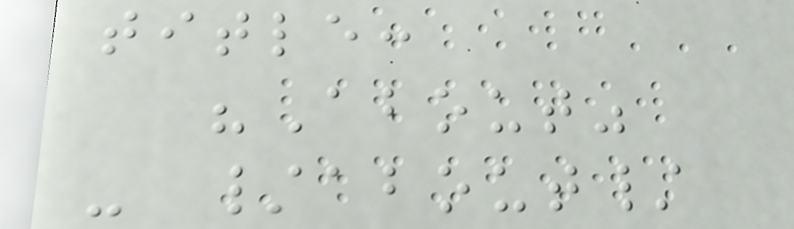title:
"About"
- /about/
